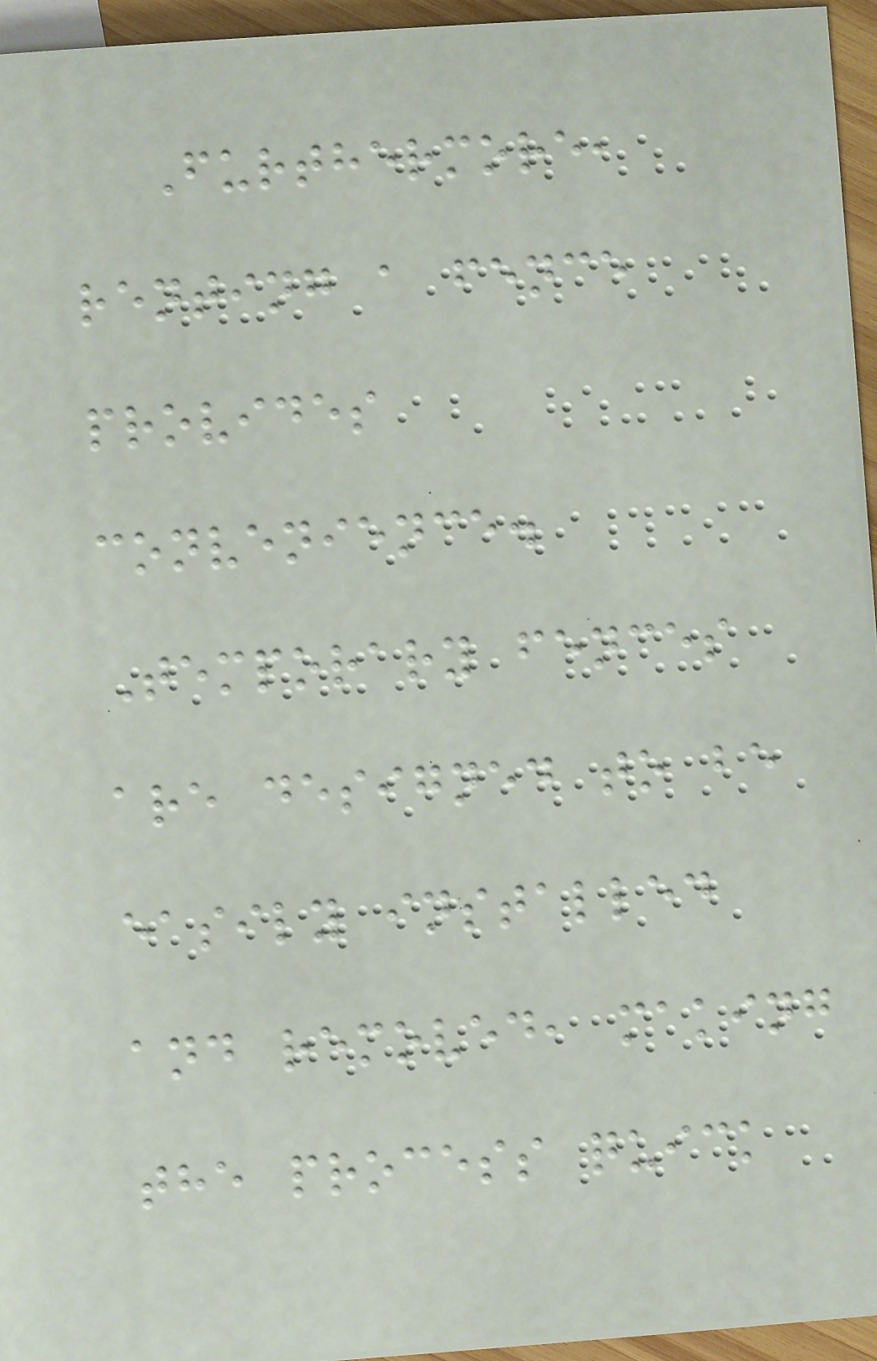Furthermore,
renting a fence
provides
convenience.
Temporary fences
are designed to be
easily installed
and removed, making
the process quick
